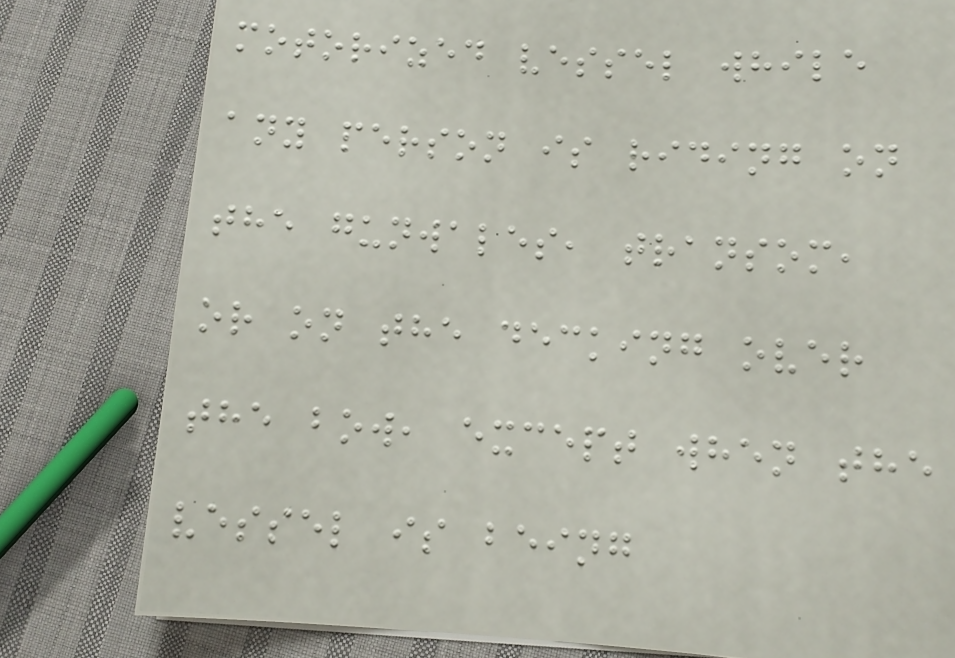motorized vessel while
any person is riding on
the gunwales, transom,
or on the decking over
the bow, except when the
vessel is being
